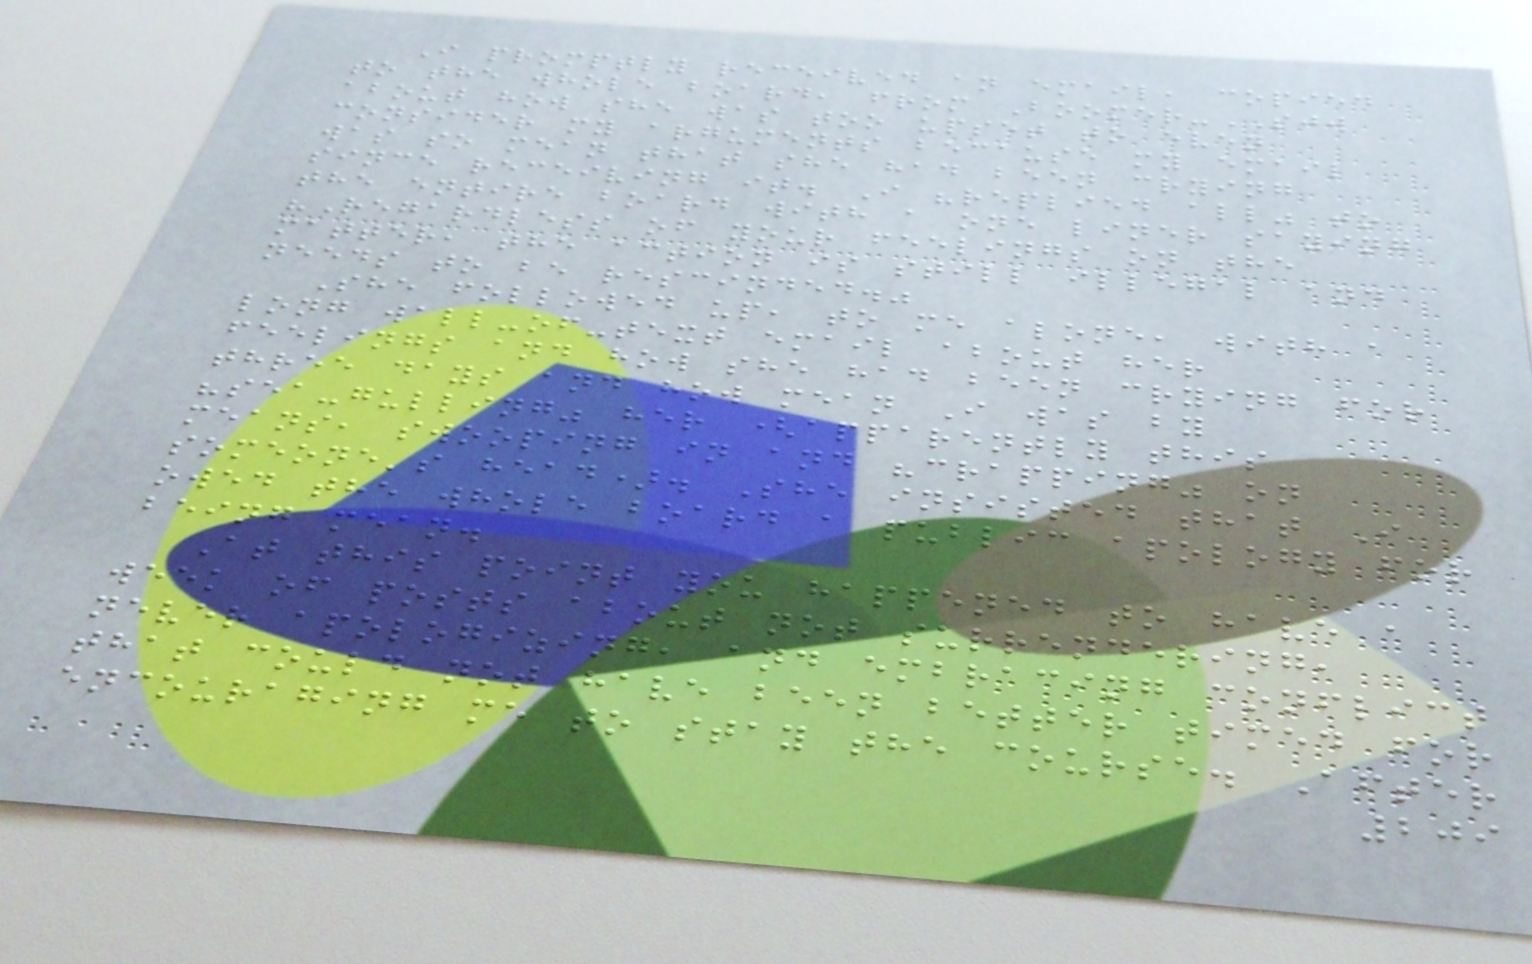I promptly received an email, copied
to the whole board, from Boomer-SJW
about how she was too upset to even
consider my arguments because my email
was so mean that she had been crying
since receiving it. I "replied all" to
the entire board with a one liner saying
"Regardless of your feelings on the
matter, the action is still illegal and
needs to be rescinded."
She followed up, to me alone, with a
long wall-of-text email about her
feelings and how she had been crying for
three days and how mean I was by
"sea-gulling" her (apparently this
means, swooping in and "crapping" on
someone's head). She insisted that I
owed the whole board a public apology for
being mean.
At this point you happened to have a
week of posts about not surrendering,
never apologizing, and embracing conflict
that could not have been better timed for
encouraging me to stay the course. After
209
